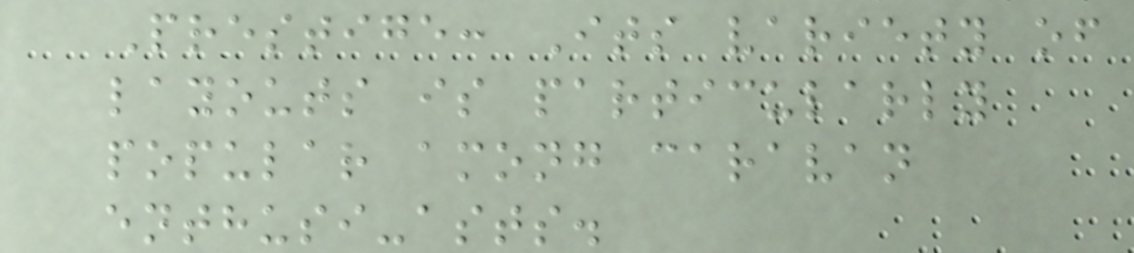Prestige: Its variety of
layouts is particularly
popular among caravan
enthusi-asts.
